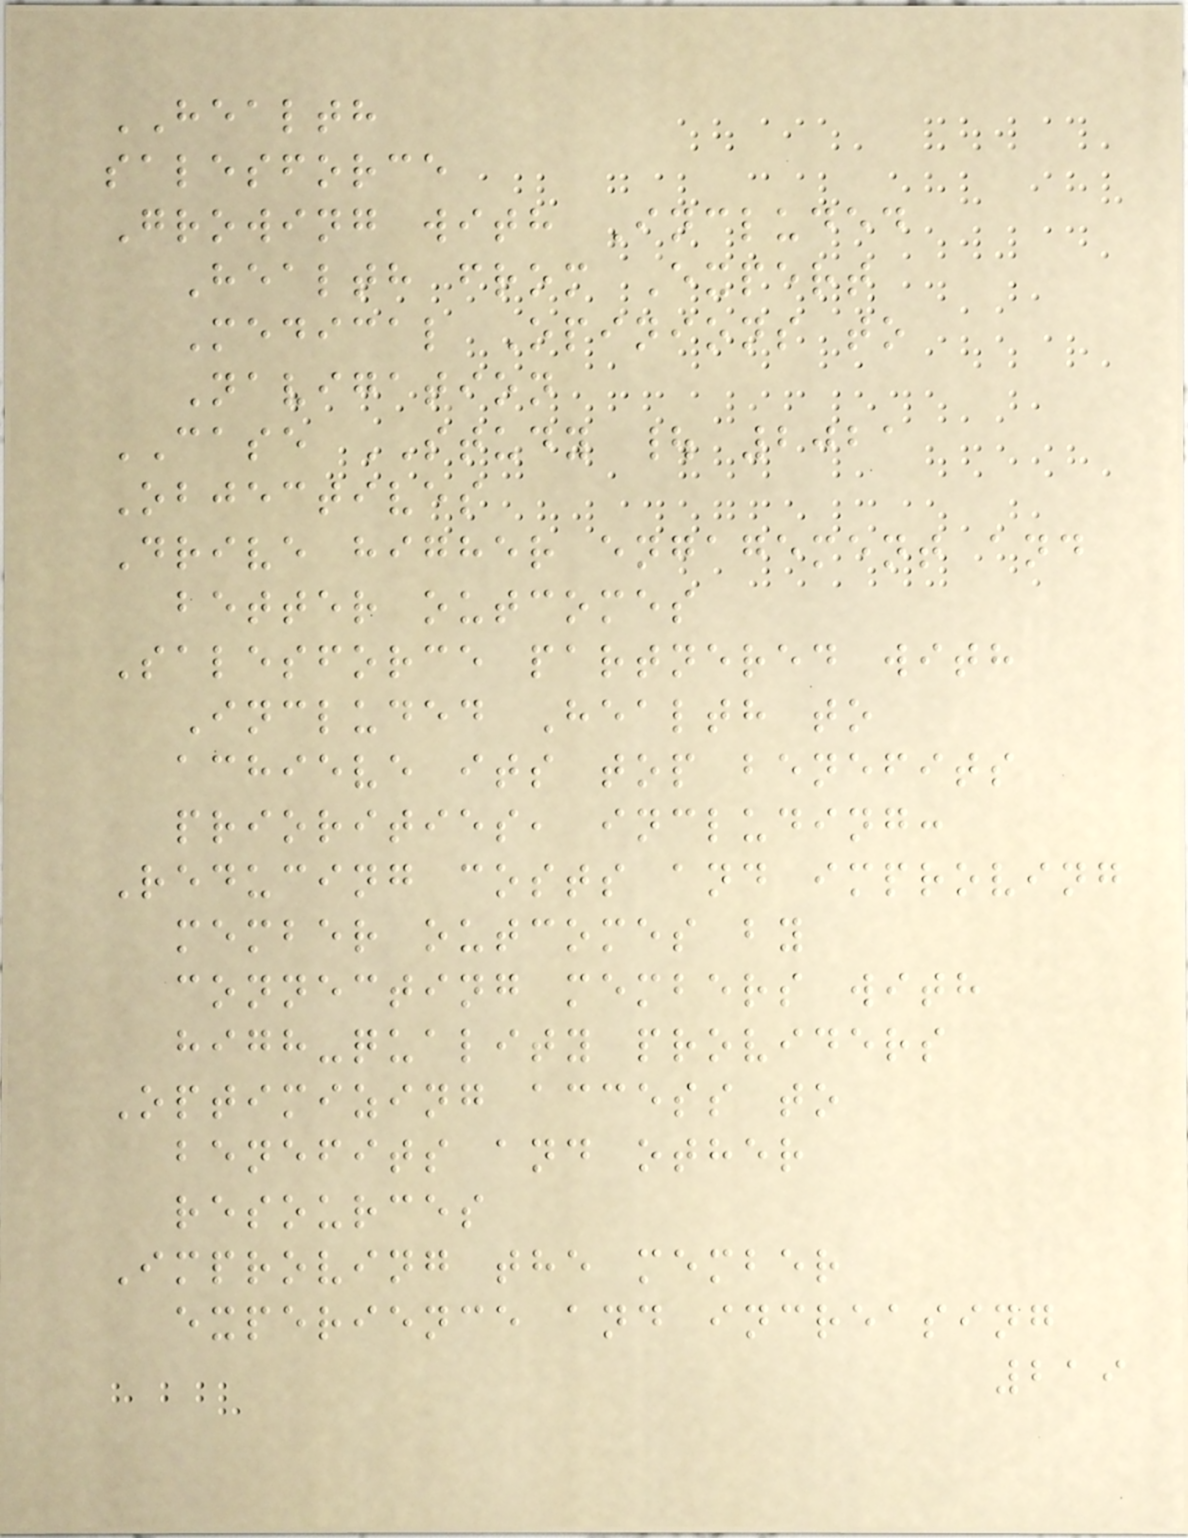HEALTH
salesforce
Growing with Included
Health from Expert
Medical Opinions to
Navigation
CASE STUDY | 2021
Objectives
Drive higher engagement and
better outcomes
Salesforce partnered with
Included Health to
achieve its top benefits
priorities, including:
Reducing costs and improving
member outcomes by
connecting members with
high-quality providers
Optimizing access to
benefits and other
resources
Improving the member
experience and increasing
219
